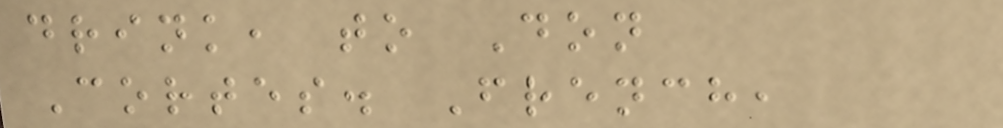drink, to Don
Cortes. French,
